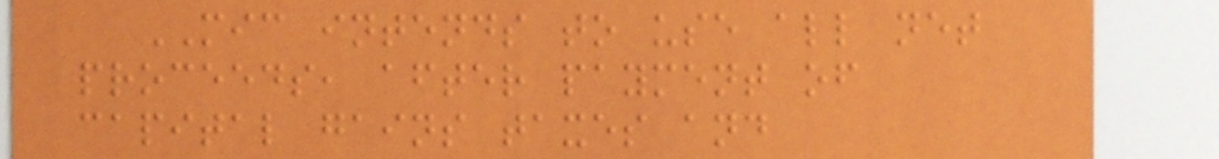MIC intends to use all net
proceeds, after payment of
capital gains taxes and
